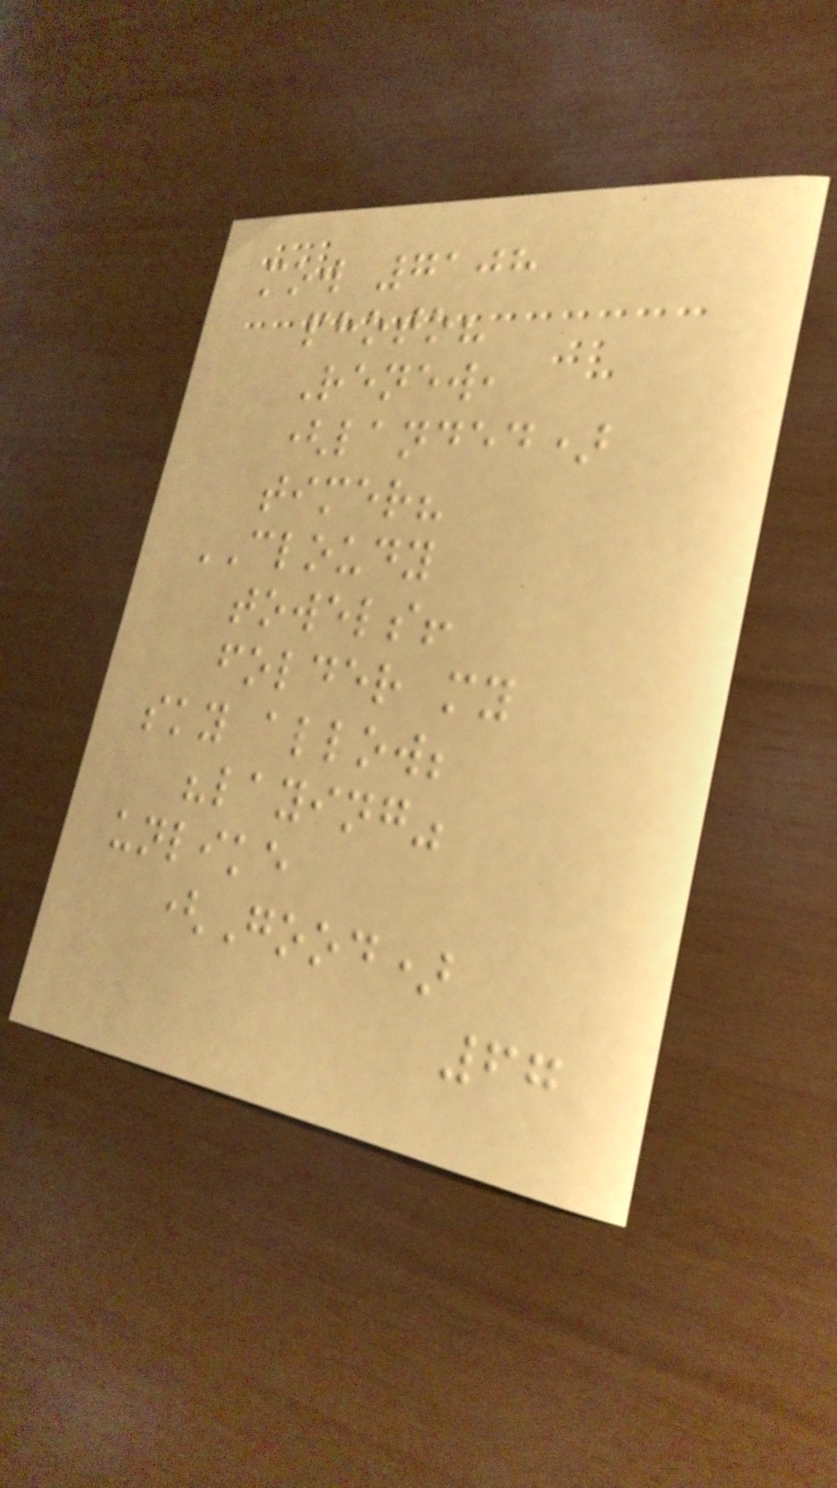mow 7108
photo?
Renew,
(landed)
timer?
CLOUDY
towels!
folder my
sky allow;
"laying"
unlike
(Good)
67
